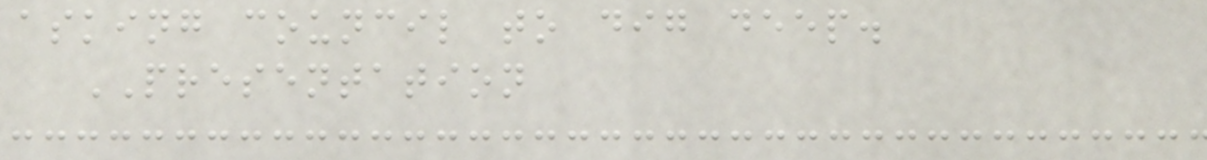asking council to dig deep.
PRESENTATION
